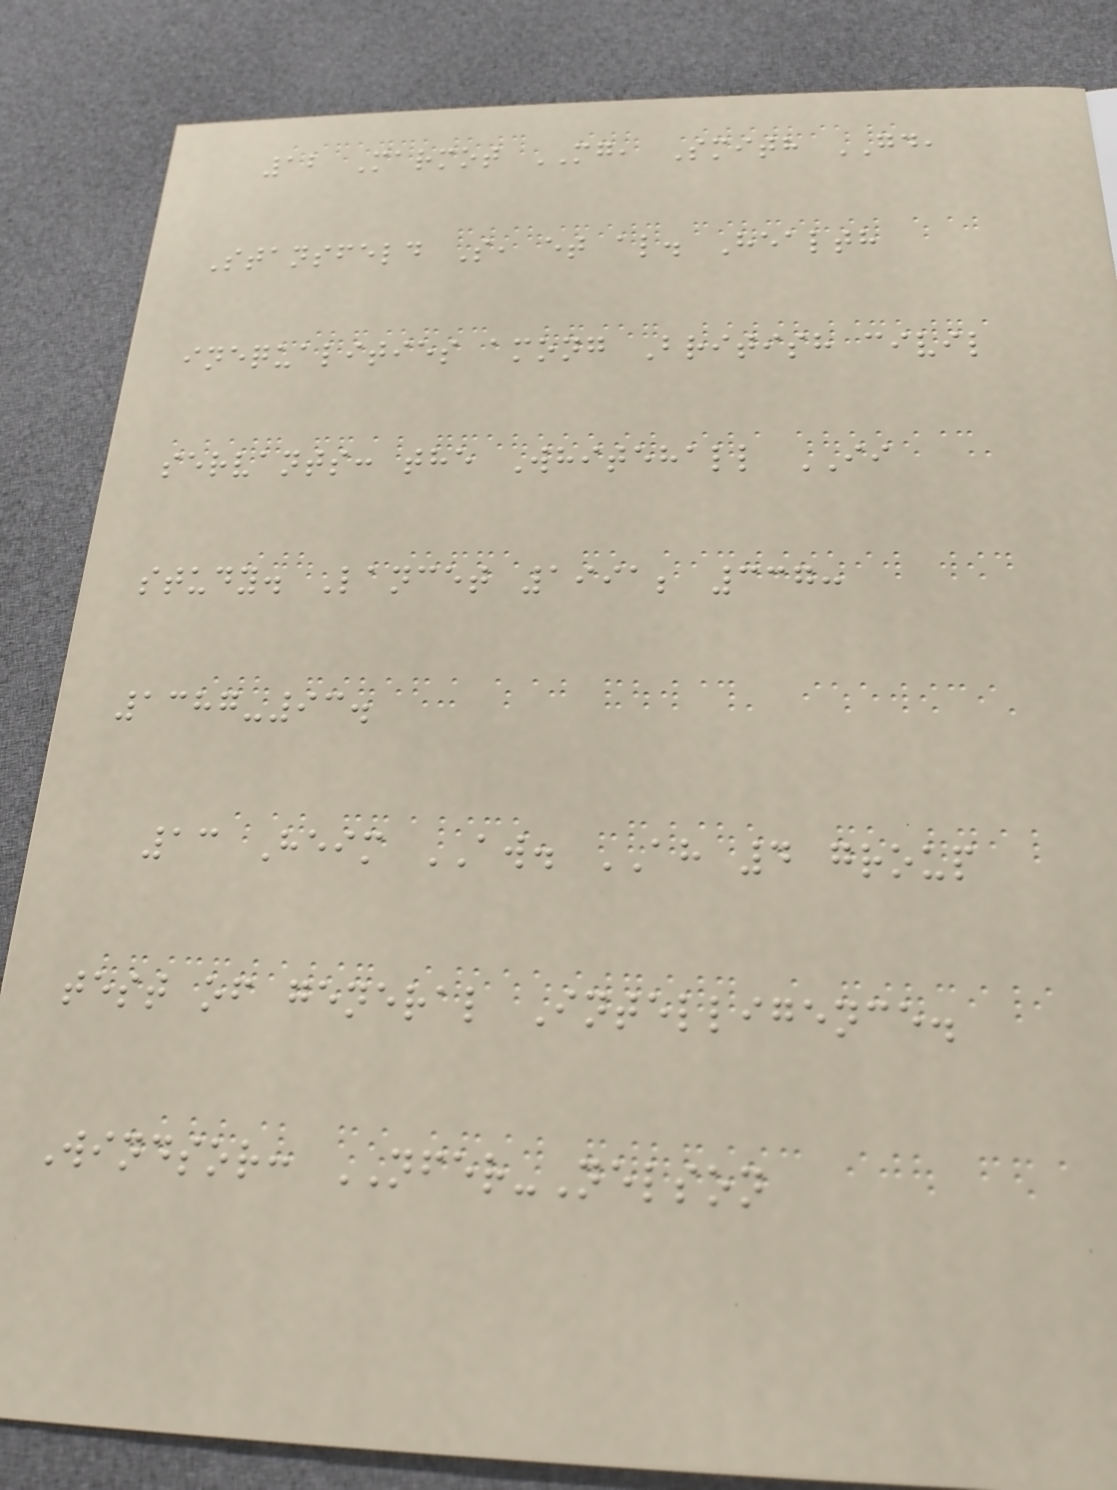12 Marmot MG, Smith GD,
Stansfeld S, et al. Health
inequalities among British civil
servants: the Whitehall II
study. Lancet 1991; 337:
1387-93.
13 Heim AW. AH 4 group
test of general Intelligence.
Windsor: NFER-Nelson
